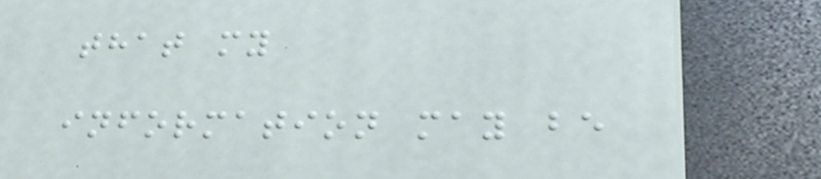that my
information may be
